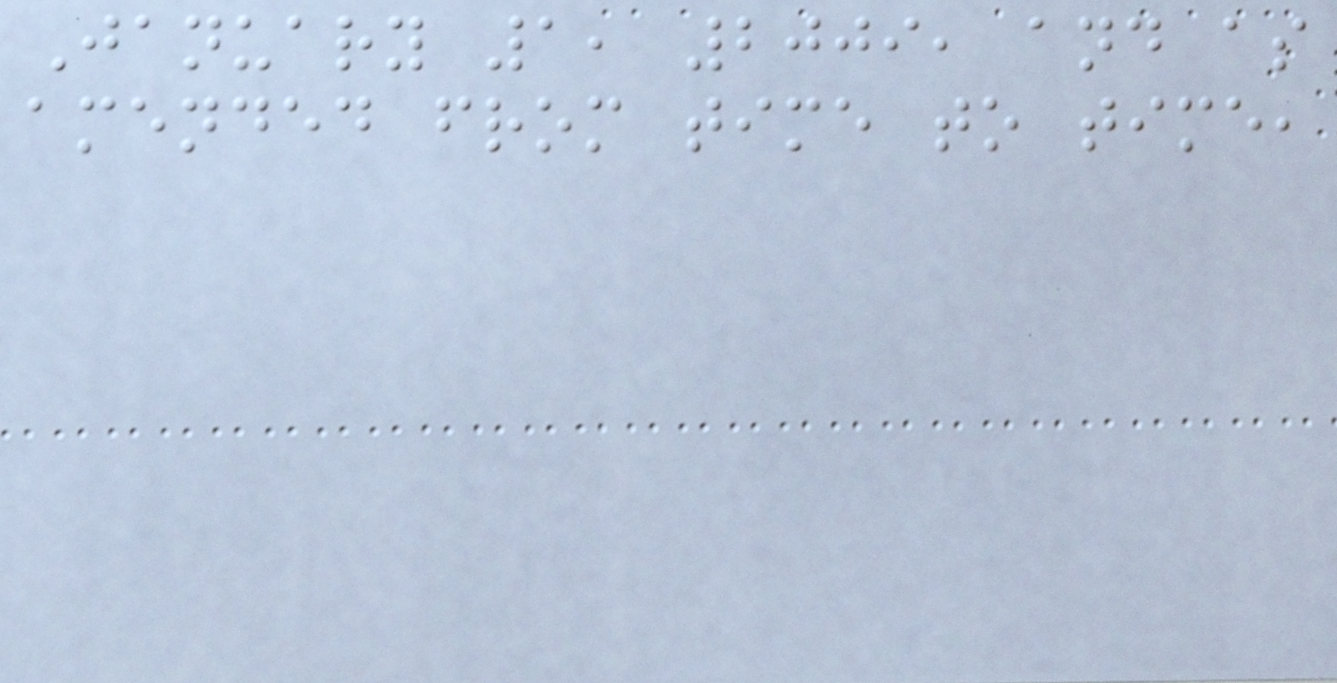January 1, 2009, and as
amended from time to time,
